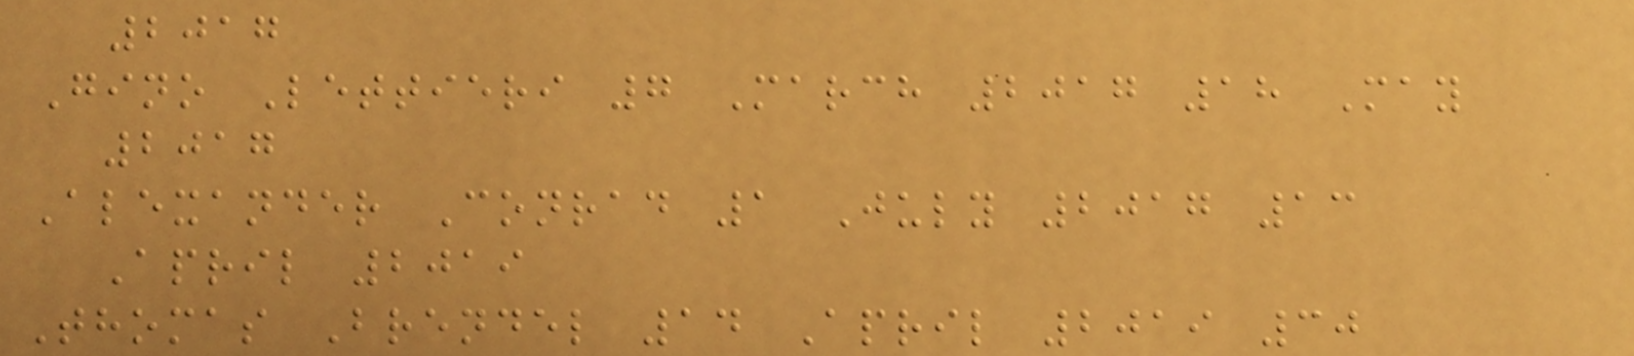2017
Gino Lettieri 7 March 2017 18 May
2017
Alexander Conrad 1 July 2017 13
April 2019
Thomas Brendel 14 April 2019 30
